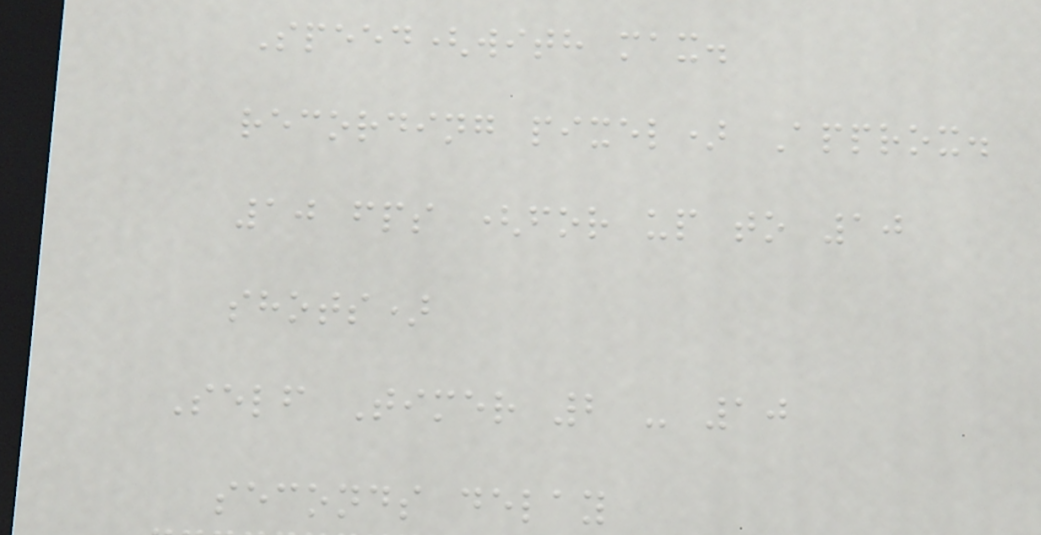Speed(with max.
recording pixel) Approx.
10 fps (for up to 10
shots)
Self Timer 2 - 10
seconds delay
